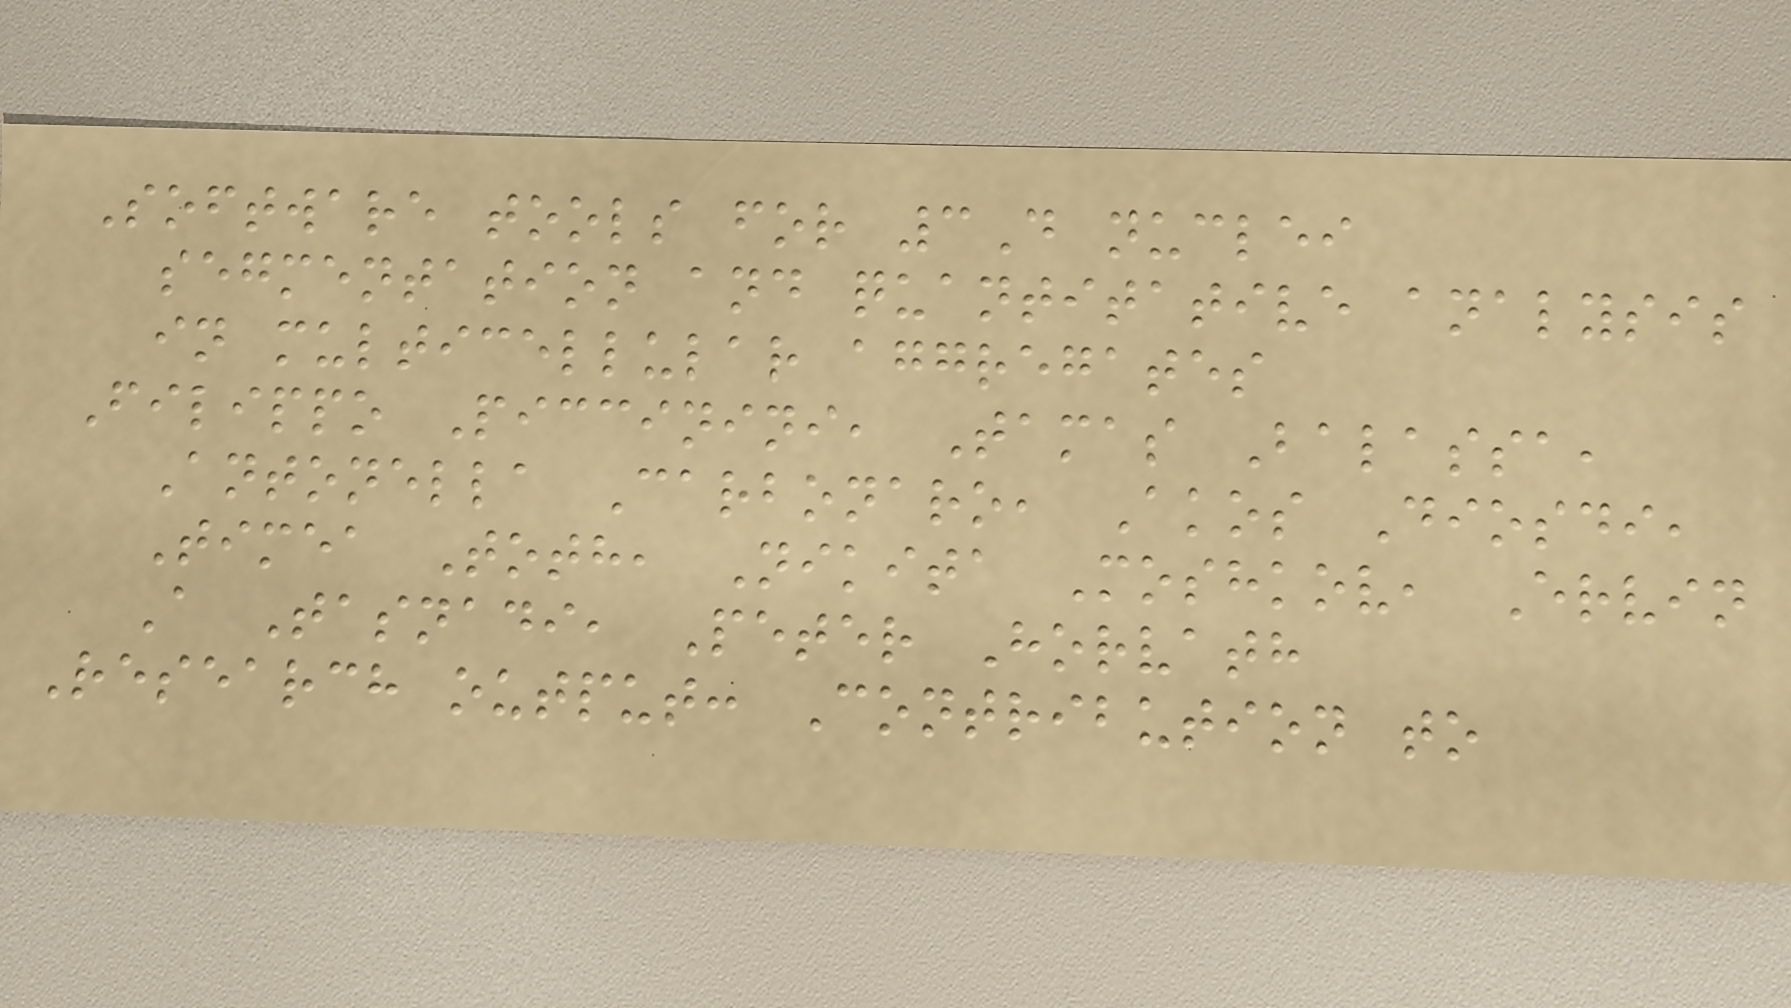Software tools for 3D nuclei
segmentation and quantitative analysis
in multicellular aggregates
Filippo Piccinini, Tamas Balassa,
Antonella Carbonaro, Akos Diosdi,
Timea Toth, Nikita Moshkov, Ervin
A Tasnadi, Peter Horvath
Research output: Contribution to
